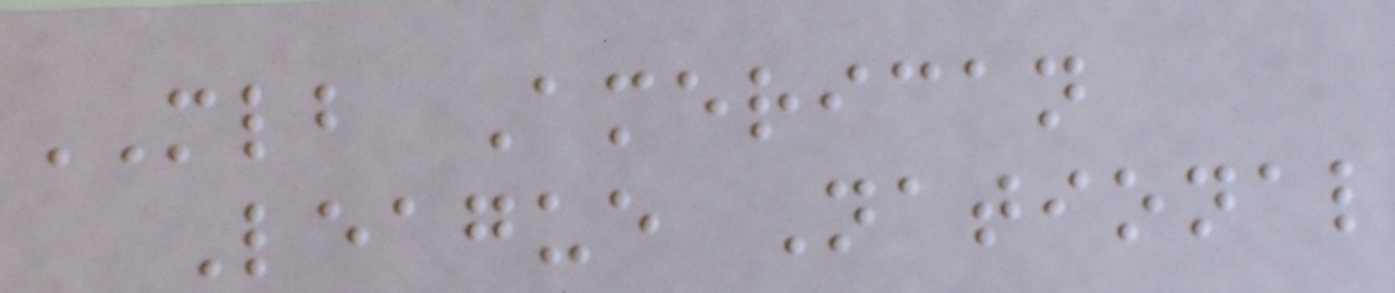MLB American
League National
